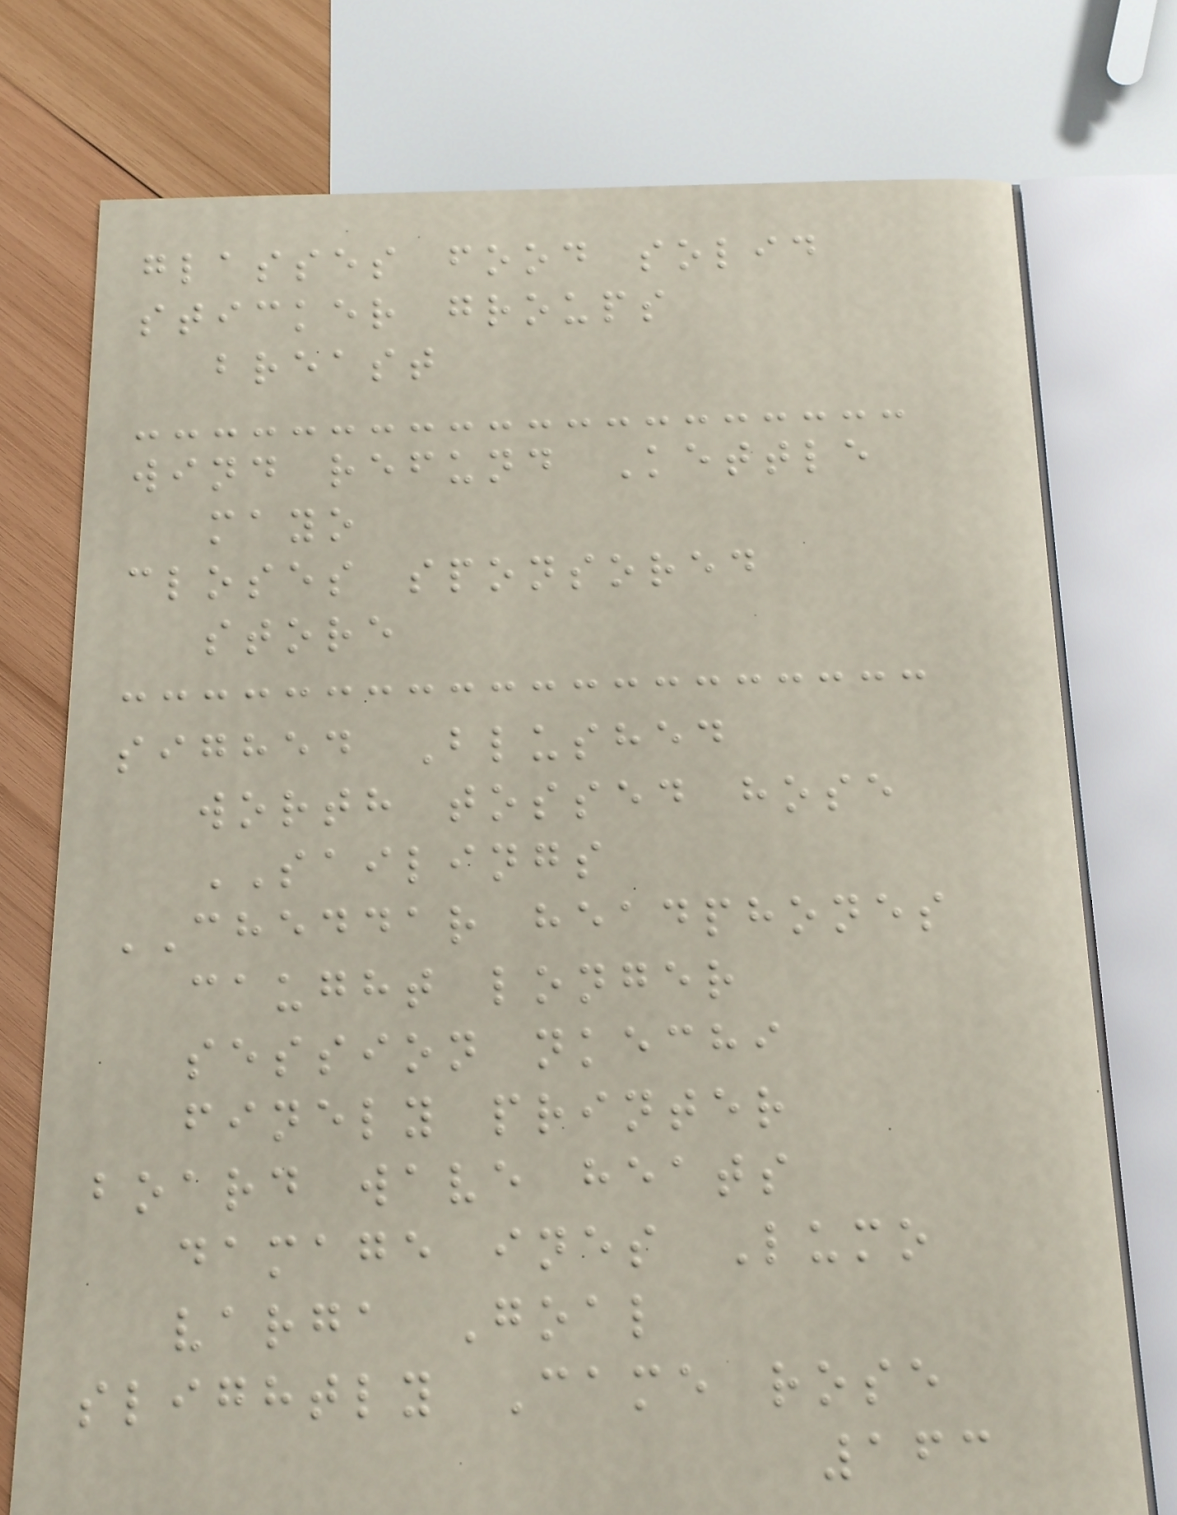glasses food solid
sticker groups
breast
wind refund Kettle
mayo
closes sponsored
store
sighed Blushed
worth tossed hose
SAILINGS
CHEDDAR headphones
caught longer
session nkechi
finely printer
board wave heats
damage ines Lumo
varga Goal
slightly Came rose
163
